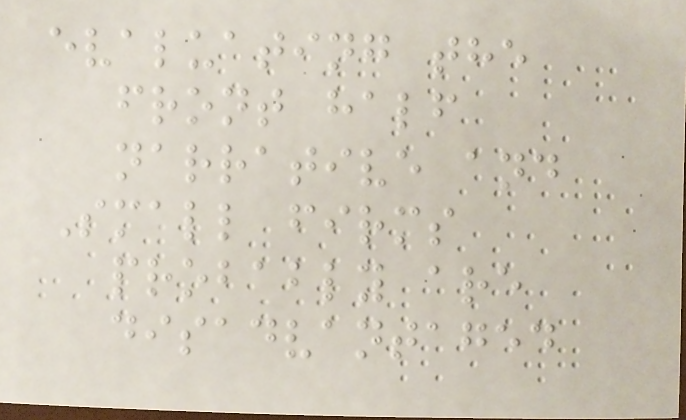evaluating the
front half
narrative and
Small firms
probably are
disadvantaged
